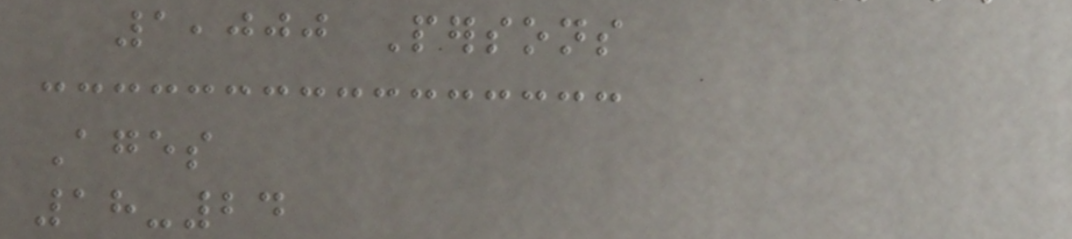1,000 Persons
Ages
18-24
